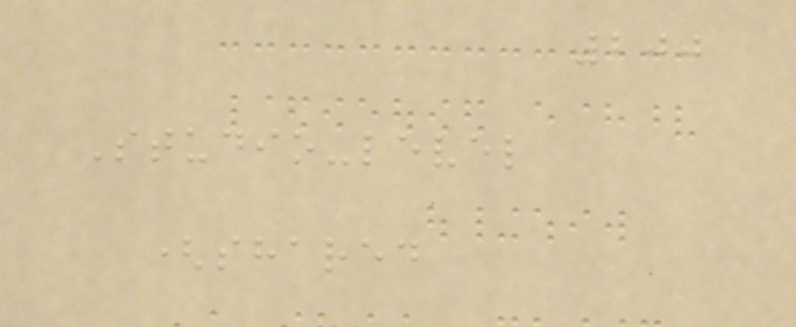200
Studio-level
(shared
